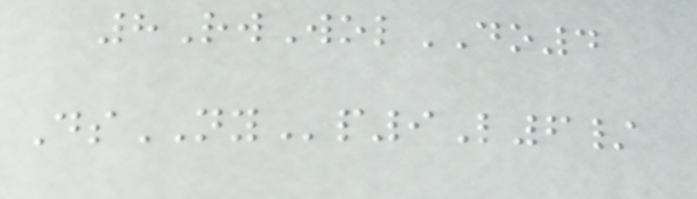8RwWolDO4
DsNYp9L6/
